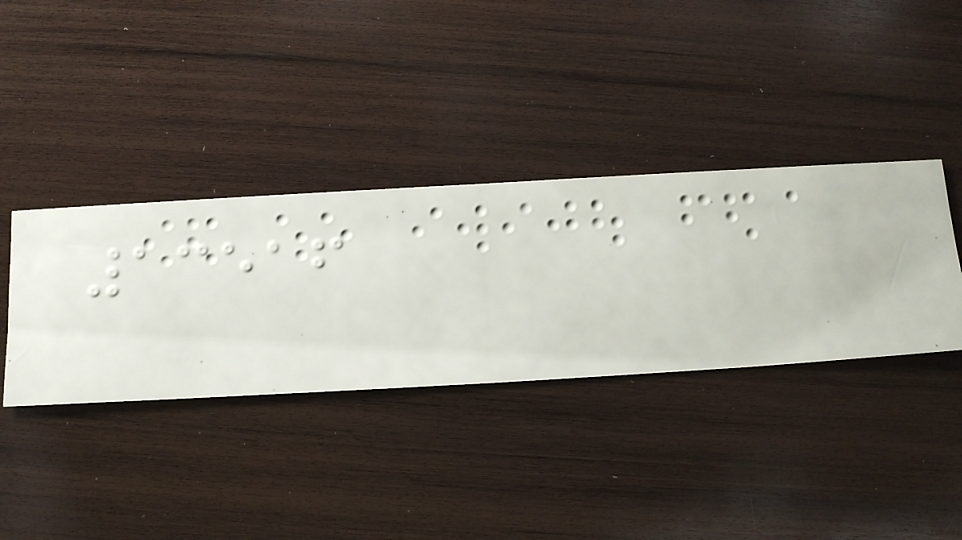13516
